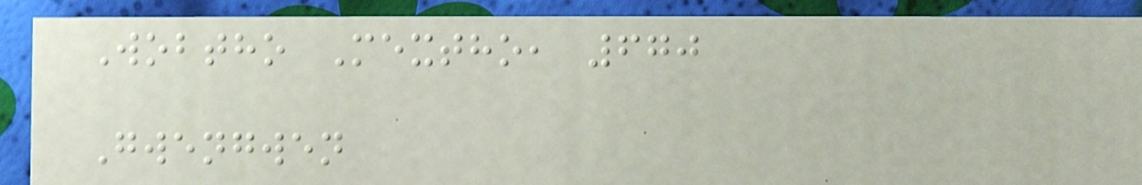Wobtho Mextho, 670
Gwengwen
